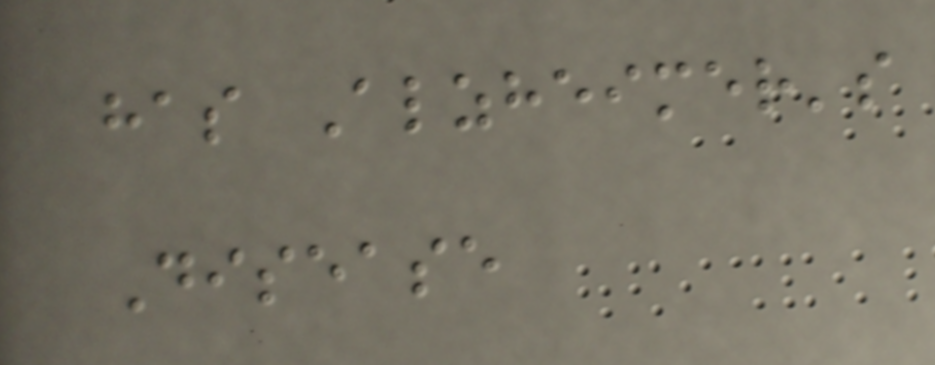has Alzheimer's
Disease
